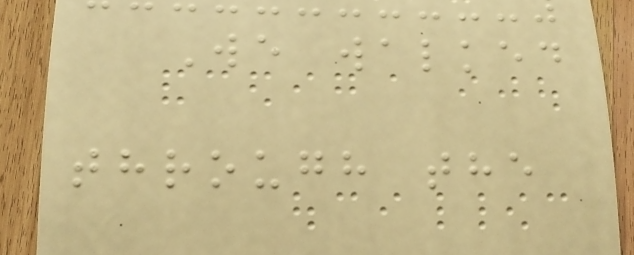We walked
through the
